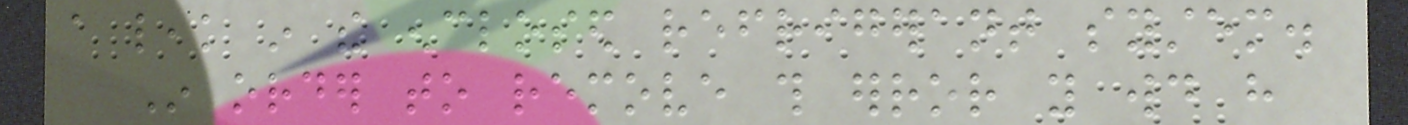a leak in the enclosed refrigerant system.
In order to remove this error you would have
